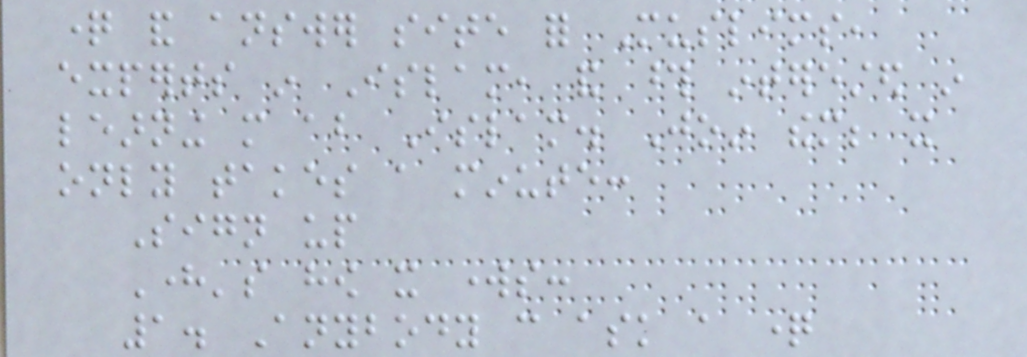question and answer site for Muslims,
experts in Islam, and those interested in
learning more about Islam. Join them; it
only takes a minute:
Sign up
Here's how it works:
1. Anybody can ask a question
